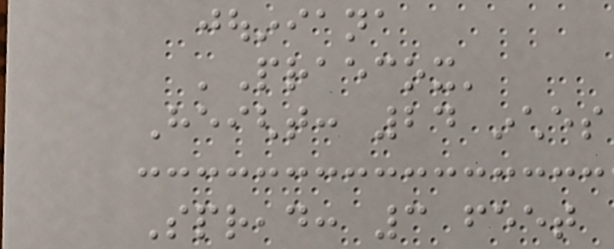jouiniana
'Praecox'
Height: 24 inches
Spread: 3 feet
